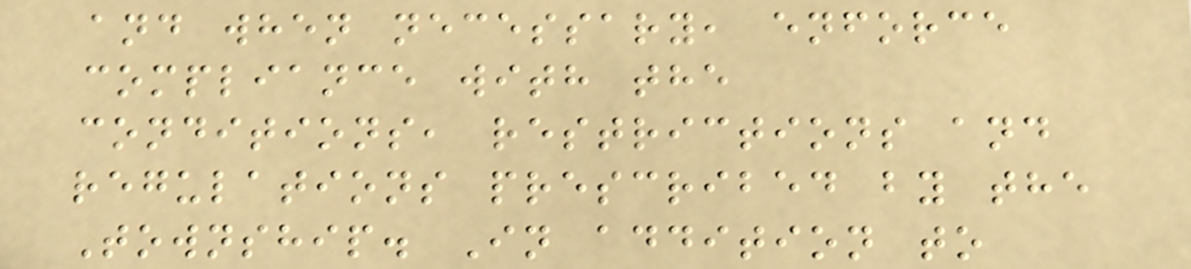and when necessary, enforce
compliance with the
conditions, restrictions and
regulations prescribed by the
Township. In addition to
